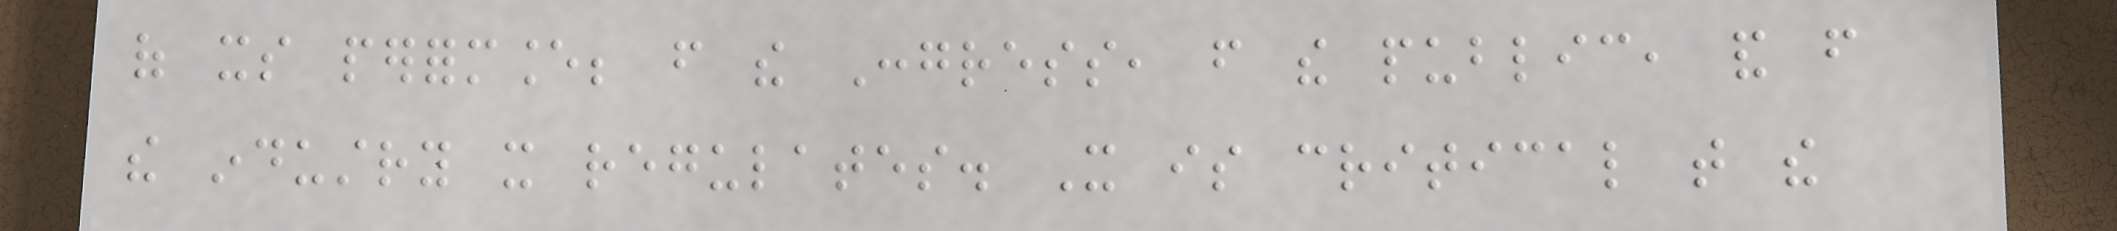of its performance; from the Congress, from the public, and from
the industry it regulates. It is critical that the
